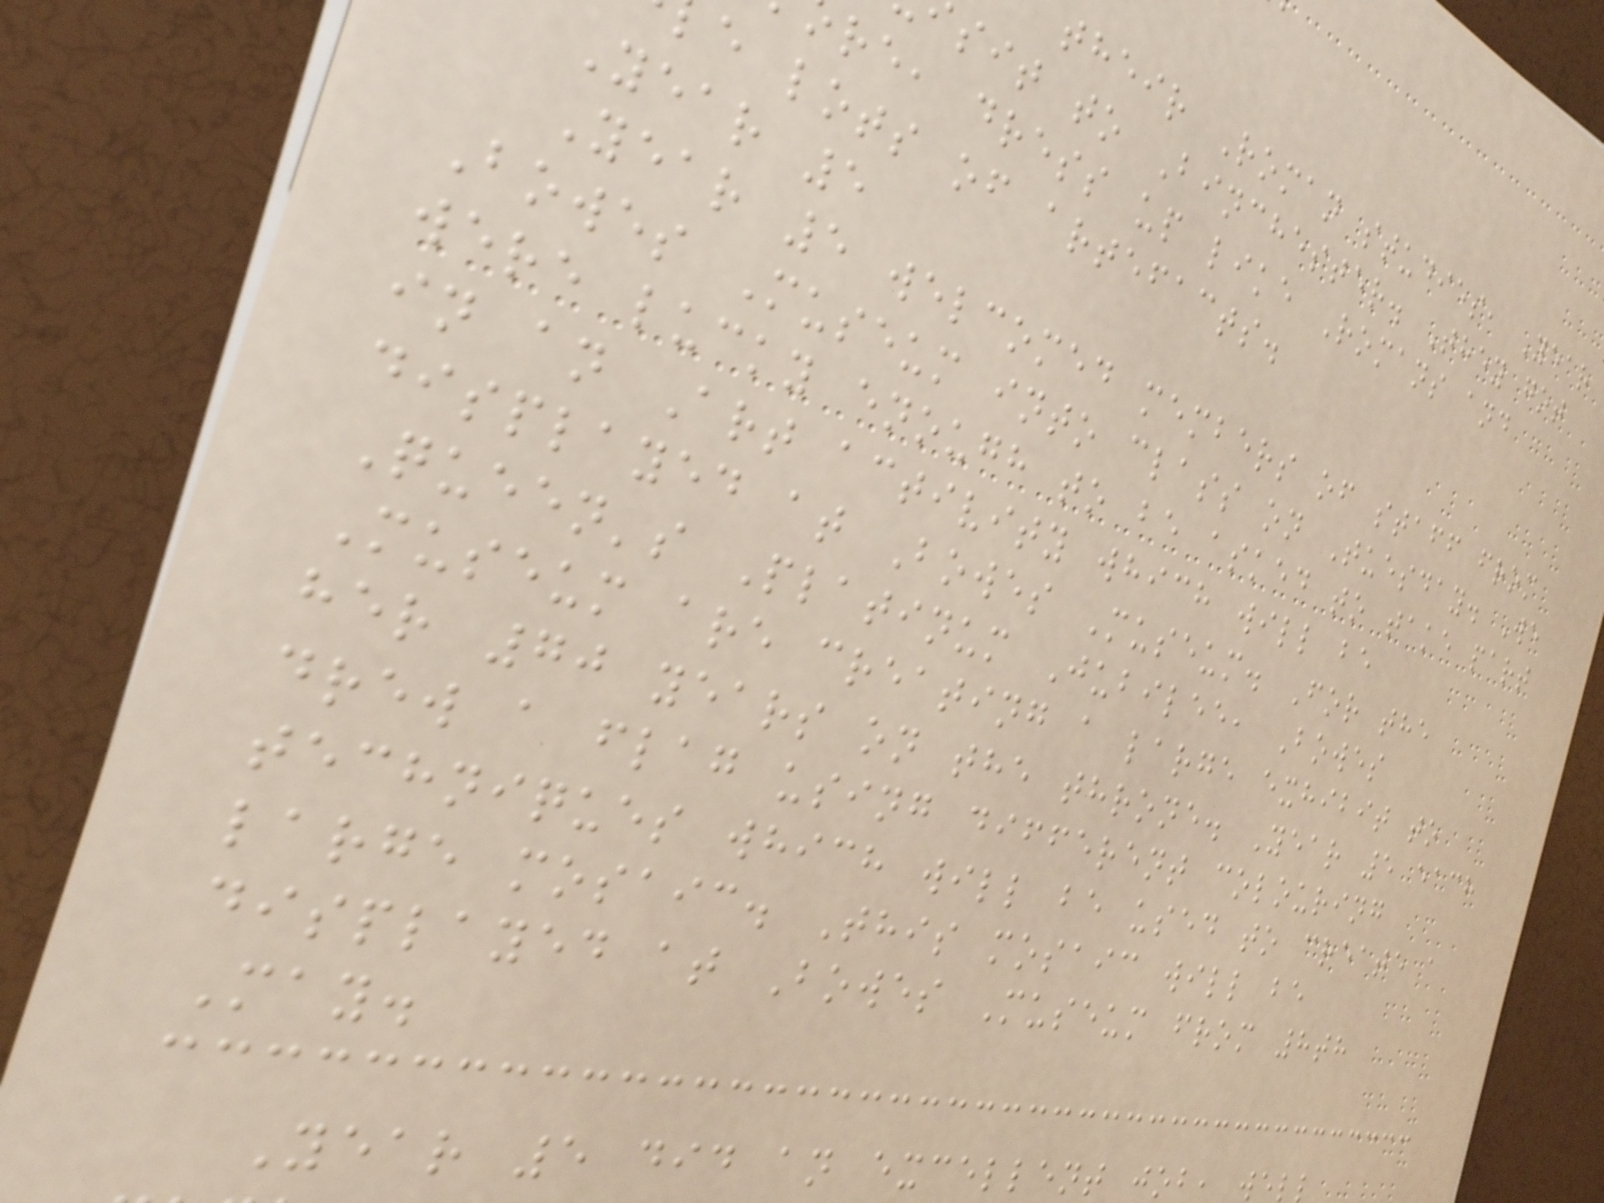their Roman studies, Year
sit to Binchester. They got
re, dress up like Romans and
e lots of artefacts.
Year 5
Year 5 welcomed members of staff from
Bowes Museum into class on Tuesday. We
were lucky enough to be asked to take part
in an Art activity which will be
displayed at Bowes Museum. For the
Queen's Platinum Jubilee, Bowes
Museum are creating a large exhibit to
her 70 years on the throne. Year 5 each
drew a flag using different colouring
techniques which will be used to create a
large mosaic. This mosaic will be
displayed at Bowes Museum from 8th
May.
Year 5 did an excellent job, well
